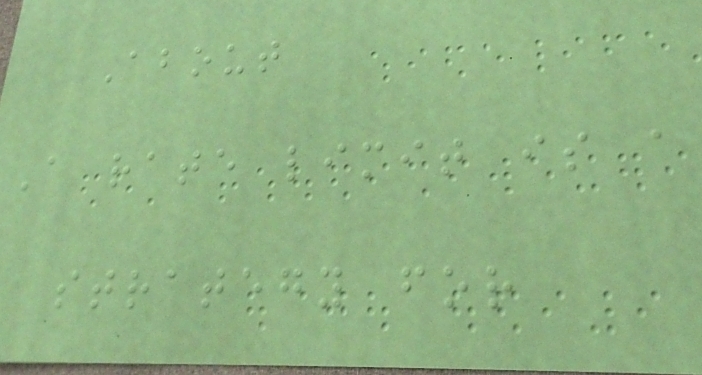About
A rate limit is a
strategy for
